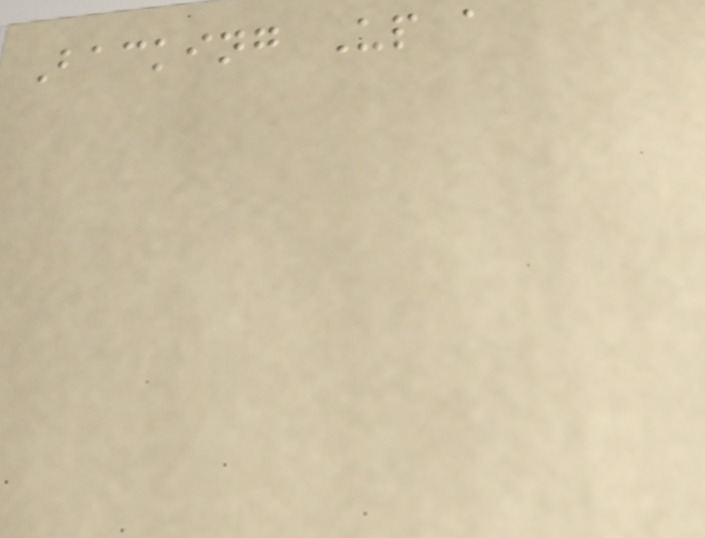Backing Up a
